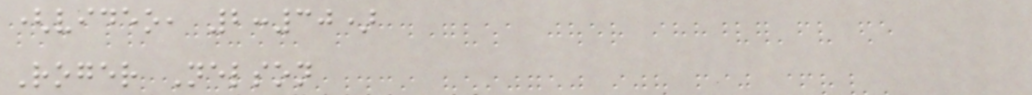(video, 2:30)
Roger Nelson
